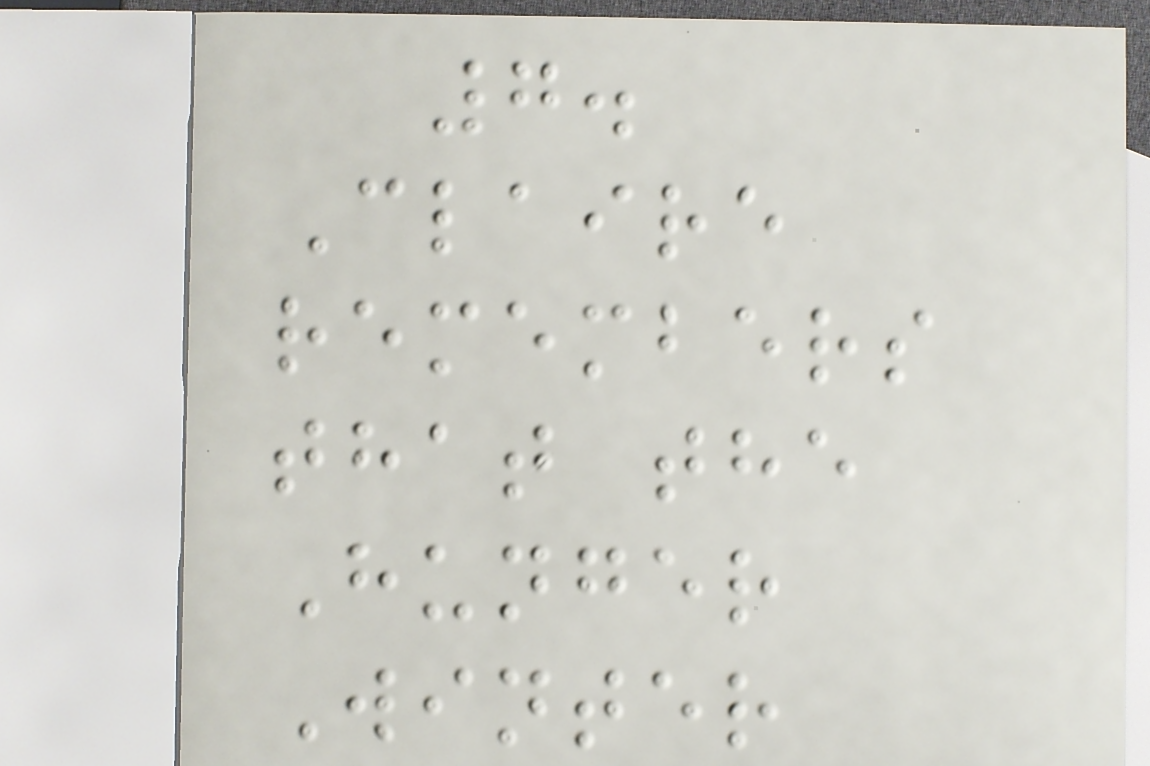7.
Claire
remembers
that the
Hunger
Winter
